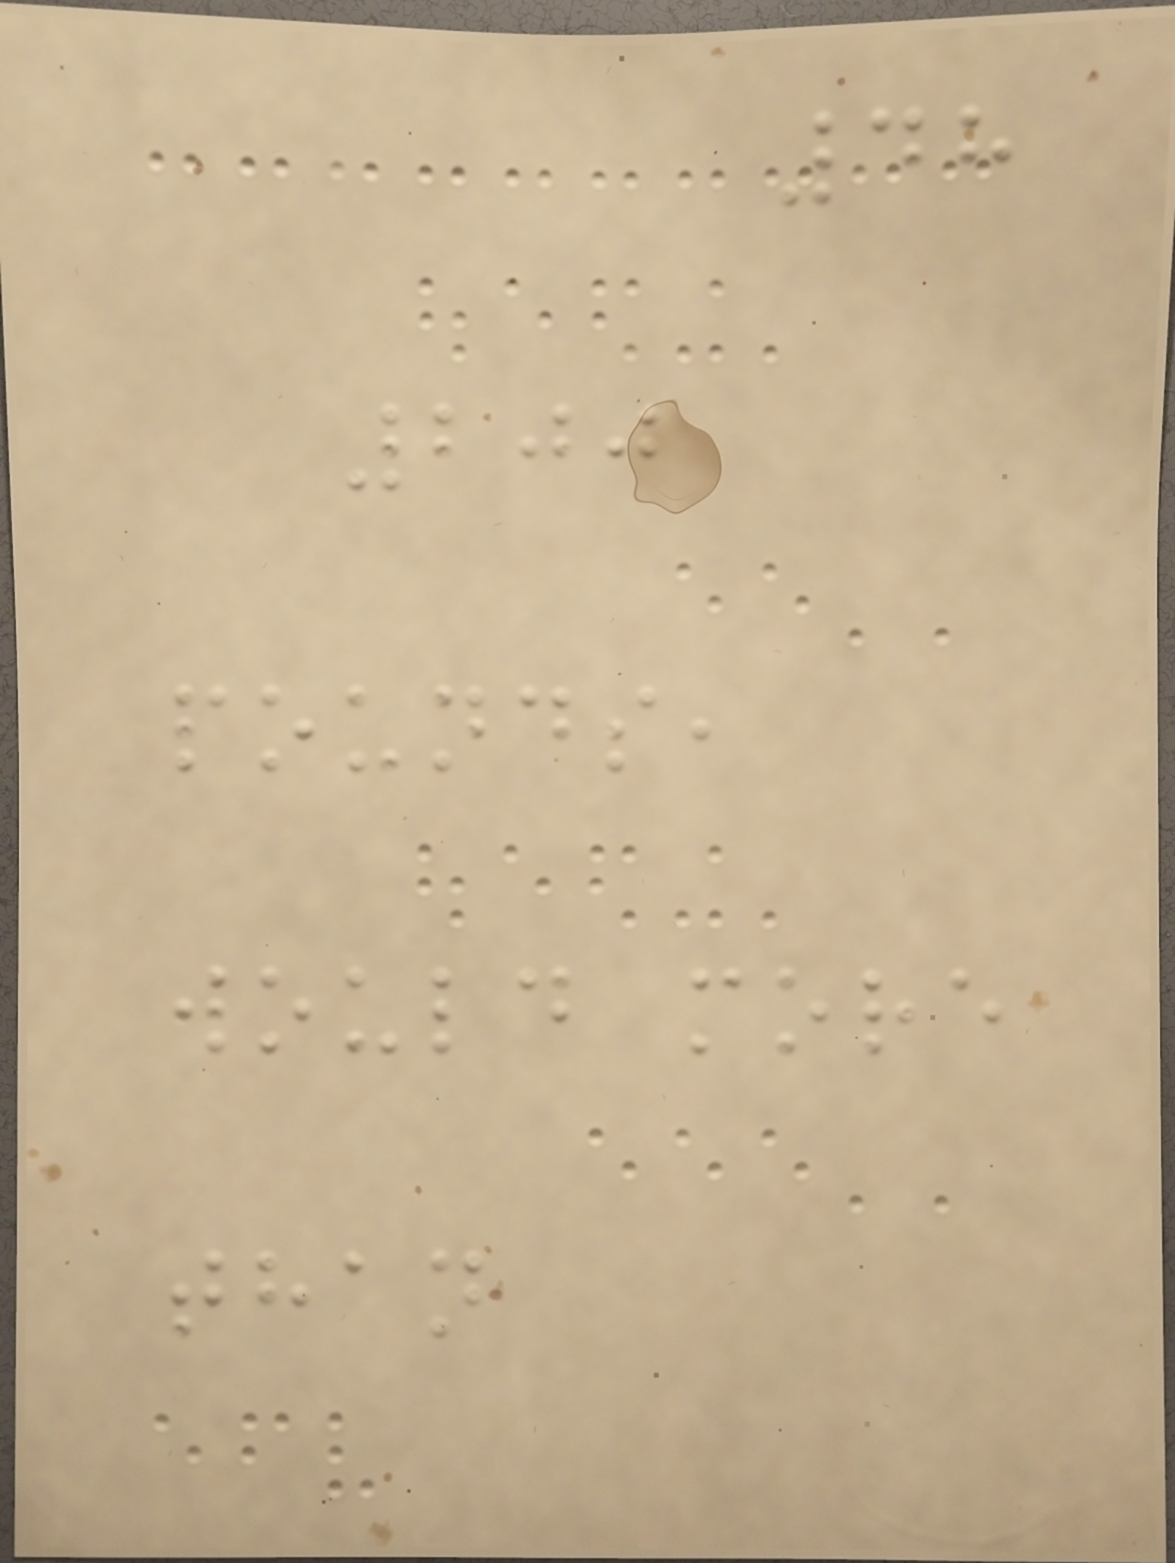48
200
pounds,
would more
than
